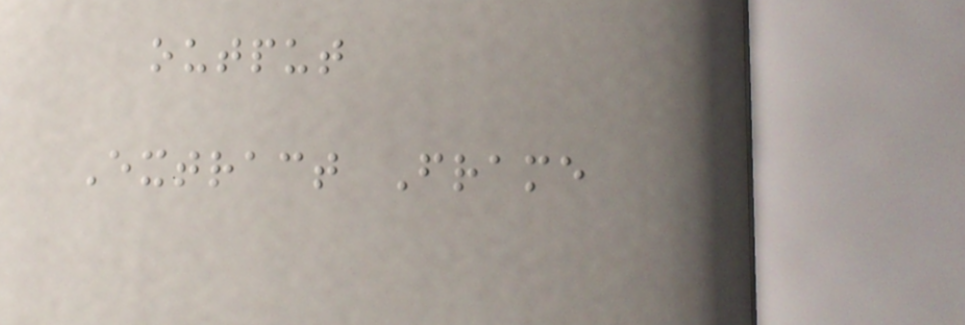output
Extract Frame
